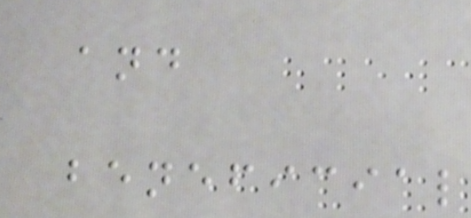and
beneficial
